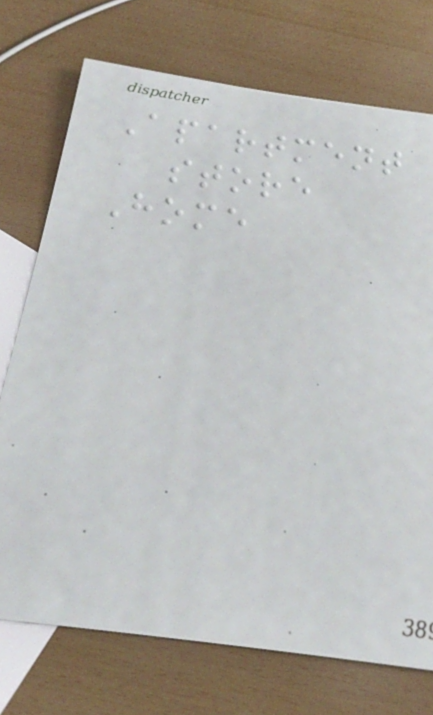Apartment
store
Home
